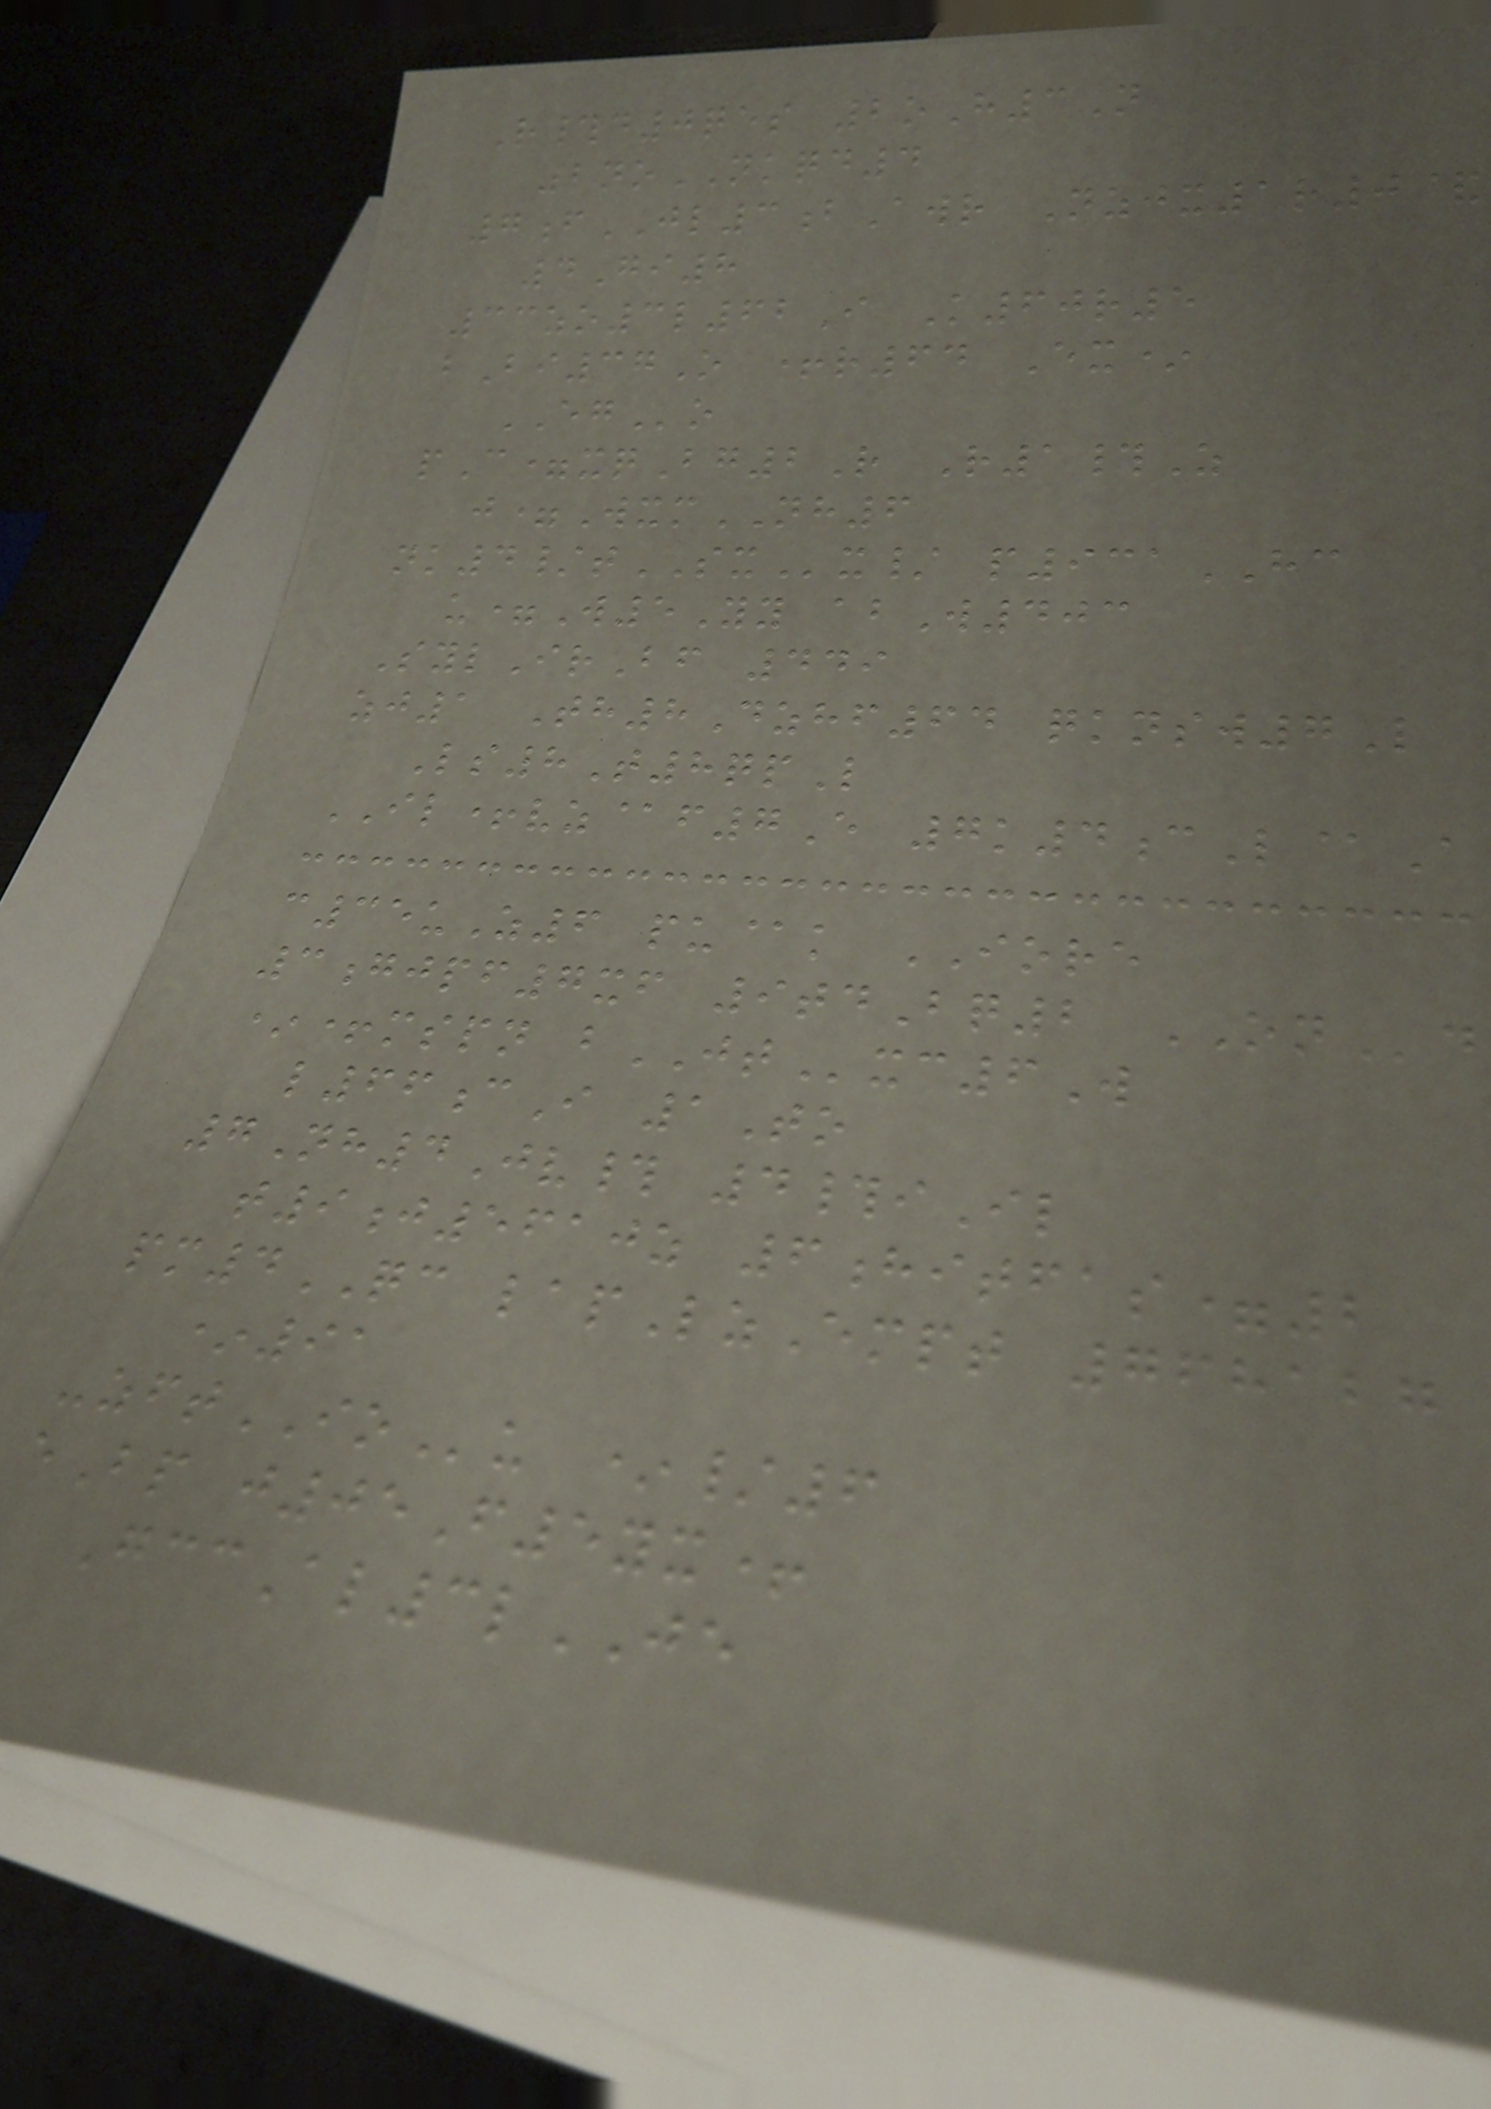R#d0qes 2oH3N
2noNKQD4
7fJL3bAwr Nzjx1r0&
4Gi8
33zo3l62I K60r5
bBi37O +r64 Ex*
EGo
pC=xqBg2R R1#Z
j=WxmNH6
nk4/tSXx/ p931HC
u=W5Yy abW403
SylIrBf 449
zj1 Th8Dzhf64 qknsw7L
Ls8T8qpL
IL+vz@f7E 7k4cL@A
c35uZ6 pu@k IORE
3gjpf7xf 9tdBq2 ONd
*+mspn bJTxc6W
l66cI 1To
7Nh4Jv# 4#iIl
t9j5610z 6hitfas=2
pm4QC lapLzEmpt 768127
*91
-zftIOu */6
eBp j05F5yx+
GccAl3lJE
